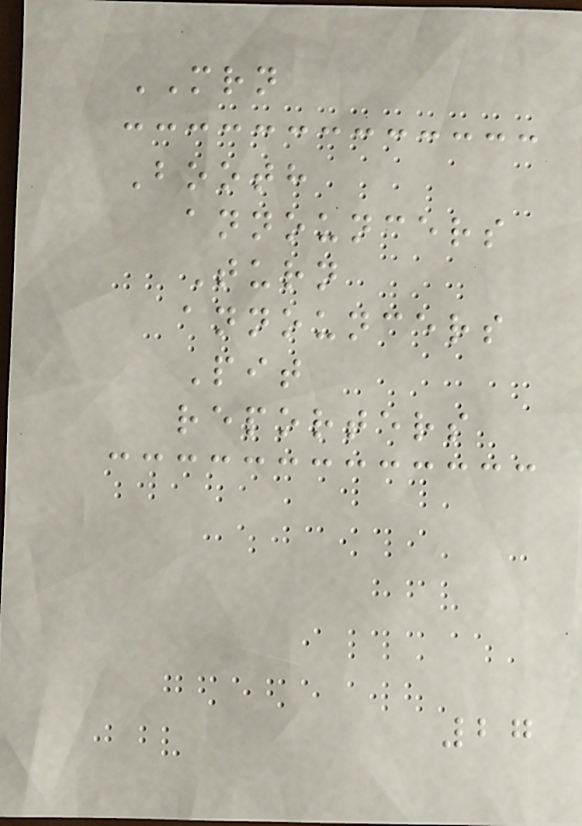MRN
Booth
announcers
Turn
announcers
Pit
reporters
27
